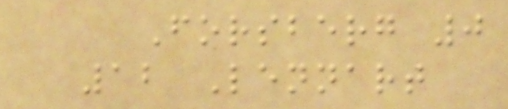Forsberg 0
12 Lennart
